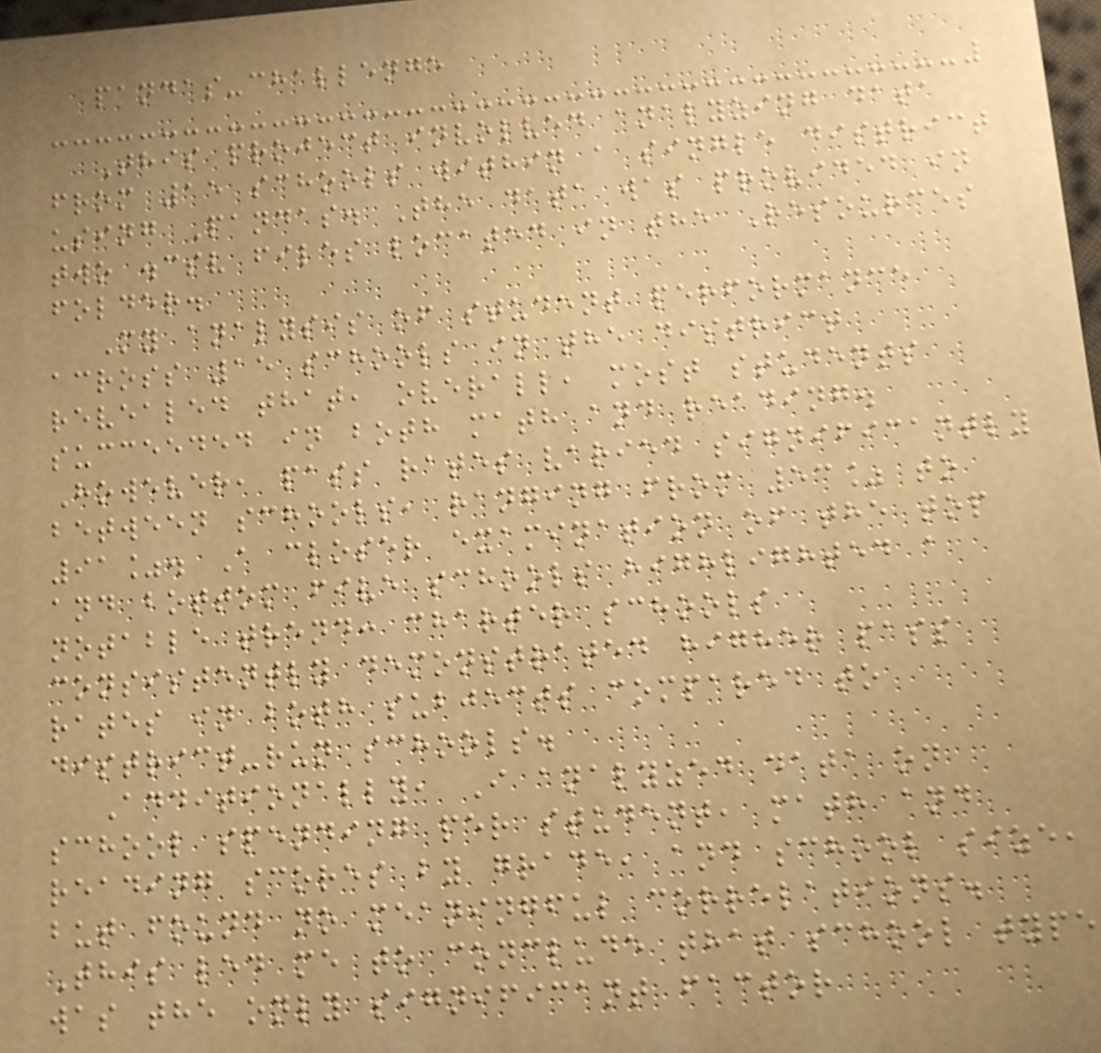pandas-challenge
This project involved analyzing data
from 15 schools within a single district
using Pandas. The data was provided in
two .csv files located in the Resources
folder.
My analysis of student performance
across 15 schools in the district
revealed that, overall, most students
succeeded in both math and reading.
However, pass rates varied significantly
between schools, ranging from 53% to
91%. A closer examination of the top
and bottom five schools highlighted a
notable trend: charter schools
consistently demonstrated higher pass
rates in both subjects compared to
district-run schools.
Additionally, I analyzed data on
school spending per student, math and
reading scores by grade, and school size,
but found no meaningful correlations.
This led me to conclude that school type
was the only significant factor
